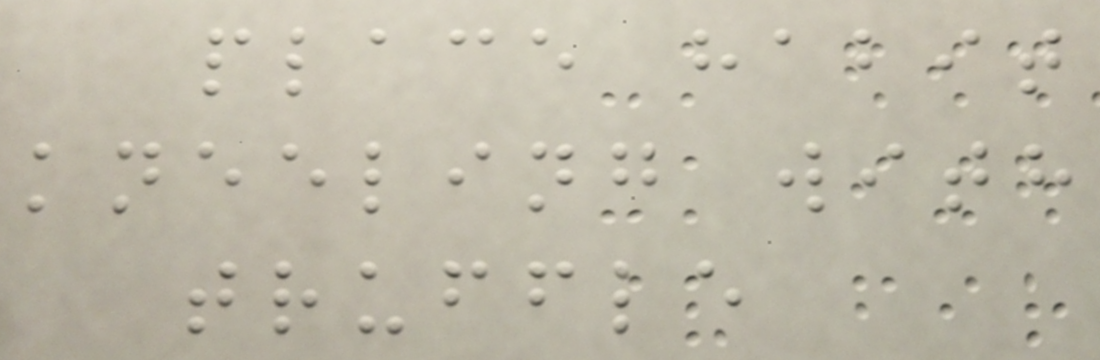place habit
kneeling with
truffle
